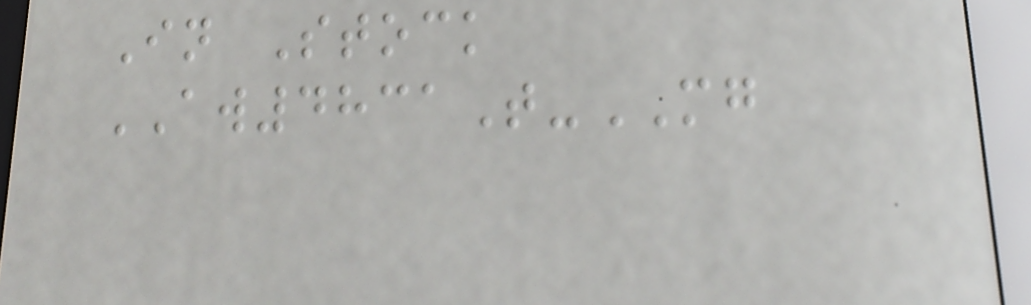In Stock
AW4831T-MG
